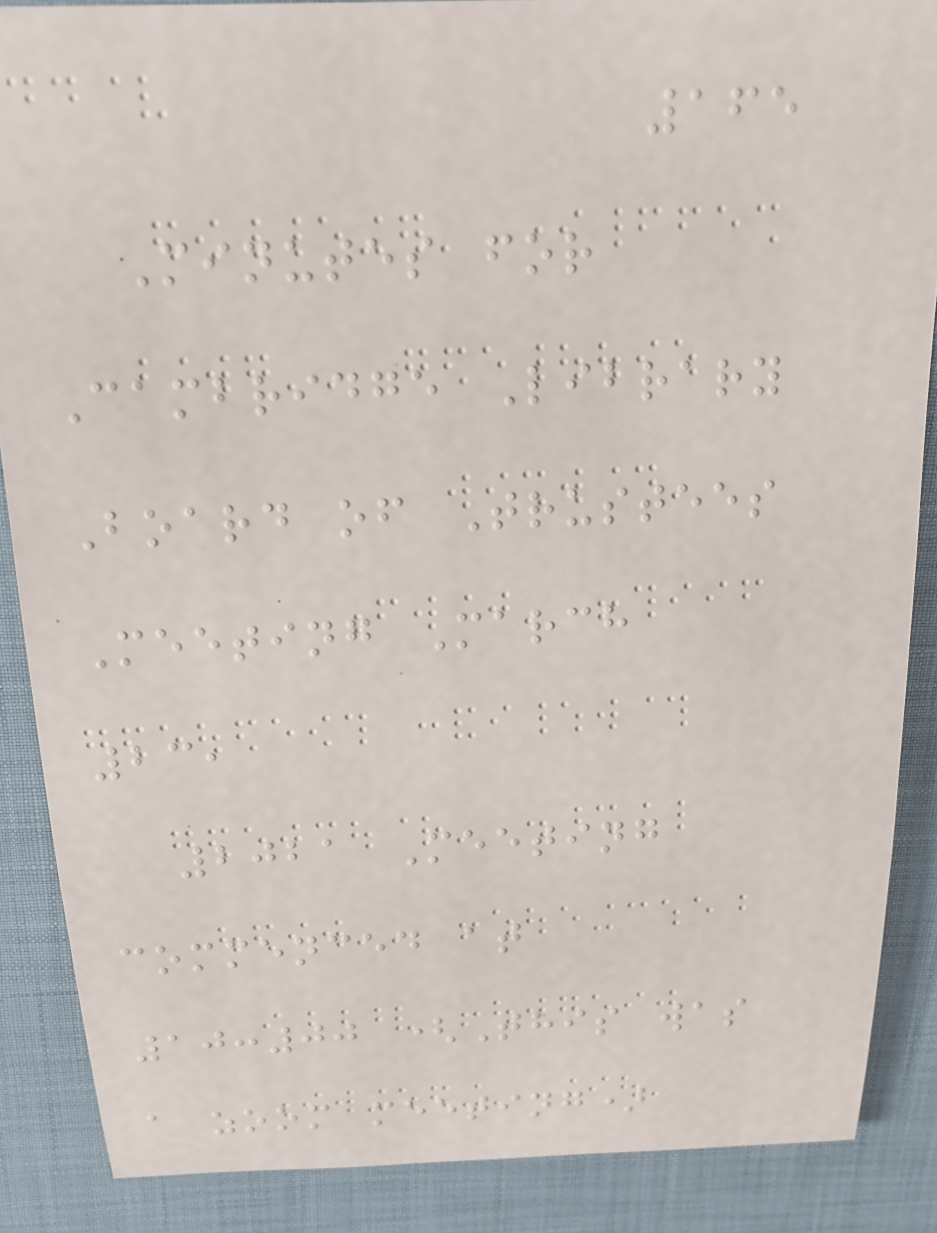165
Minutes for
Cambridge Library
Board of Trustees
Meeting March
23,
2021 Meeting
commenced at
10:00 (This was
a zoom meeting)
